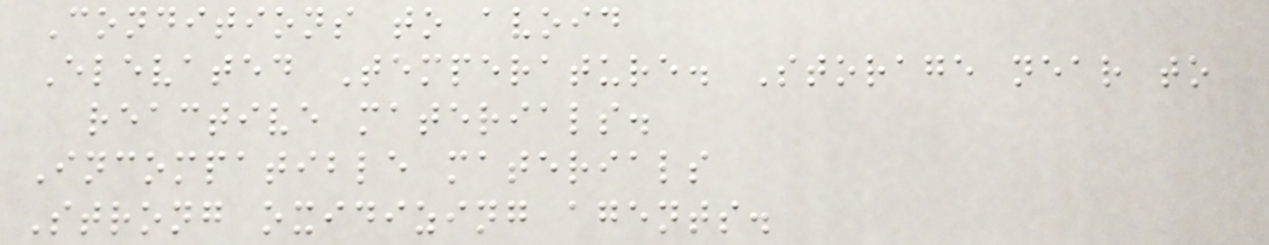Conditions to avoid
Elevated Temperature. Storage near to
reactive materials.
Incompatible materials
Strong oxidizing agents.
